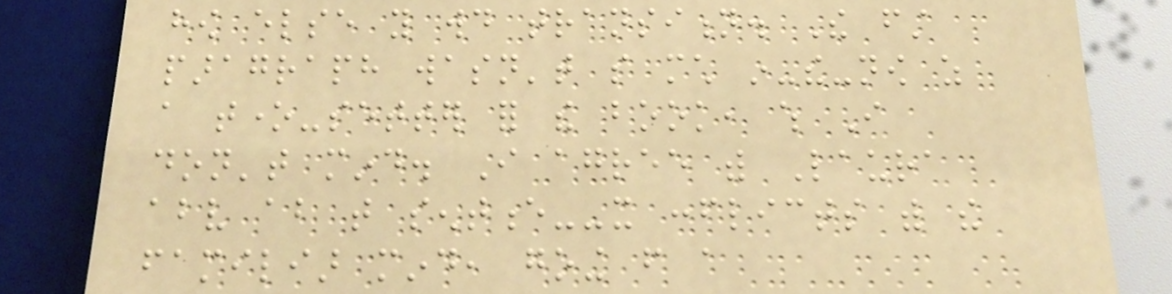how else you would transition. The first
paragraph wasn't so much in-the-now as
a tone-setter for the book, which I
don't mind. I agree with Laura
above about that sentence--it conflicts with the
familiar mind, going from a
